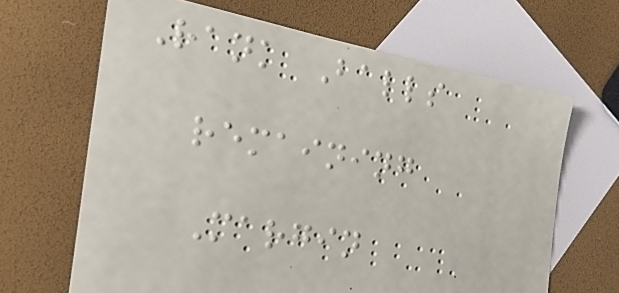Rank Balls
remaining
Margin
